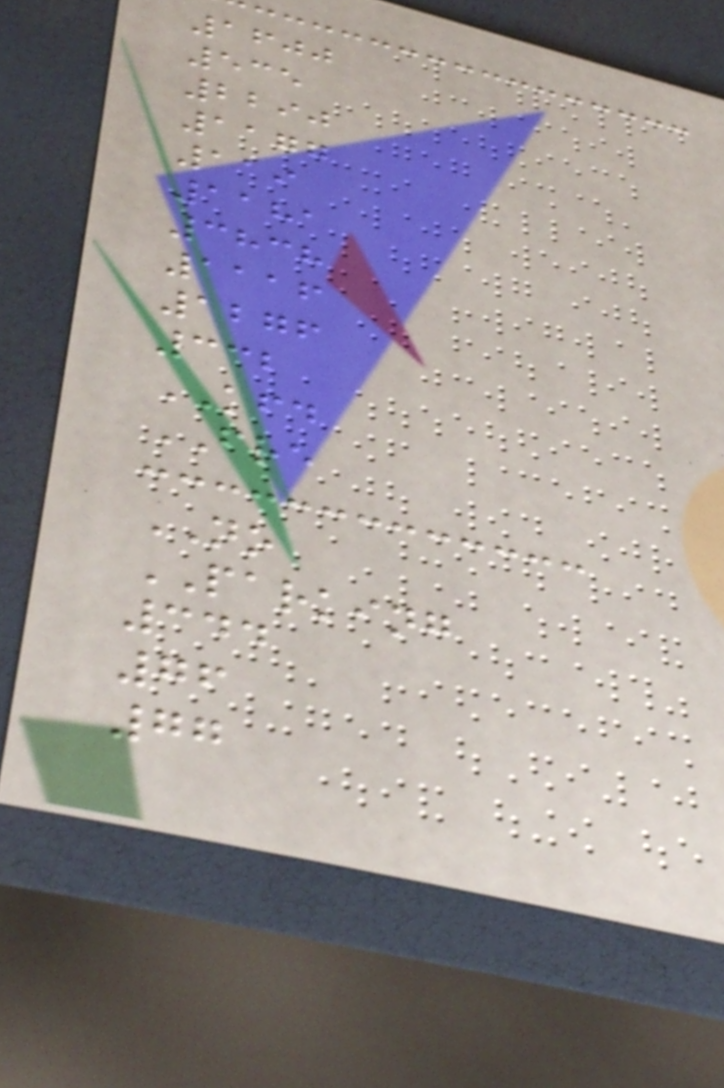1600
535
2290
1177
119
1181
3838
1116
1276
332
KFD
FRE
NO
PARKING
344
76
77
